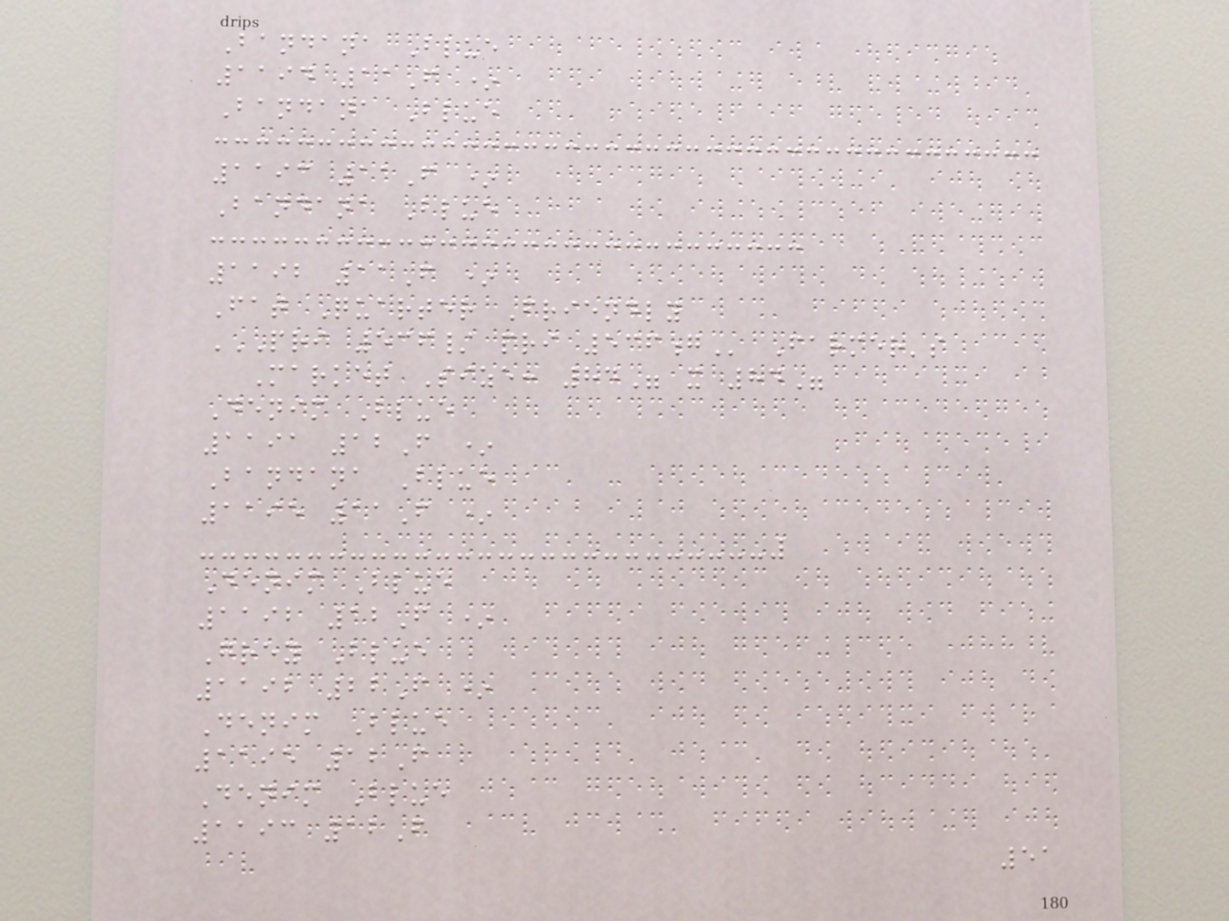Bandana Blue
1194 11F *
Bandana Blue
1193 11F *
Bandana Blue
1192 11F *
Fat Quarter Friendly
PRI 536/ PRI 536G Farmer's
Market Size: 84" x 84"
Denim Blue
1191 12F *
Bandana Blue
1195 11F *
Denim Blue
1192 12F *
Grey Blue
1192 22F *
Denim Blue
1195 12F
Denim Blue
1193 12F
51
